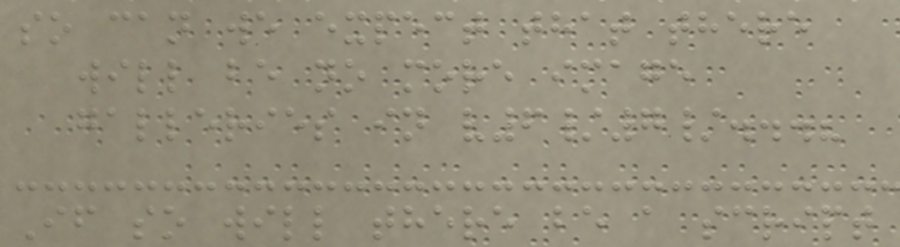so can we expect that there
will be no more image
galleries in v6/7/...?
If so will there be a script
